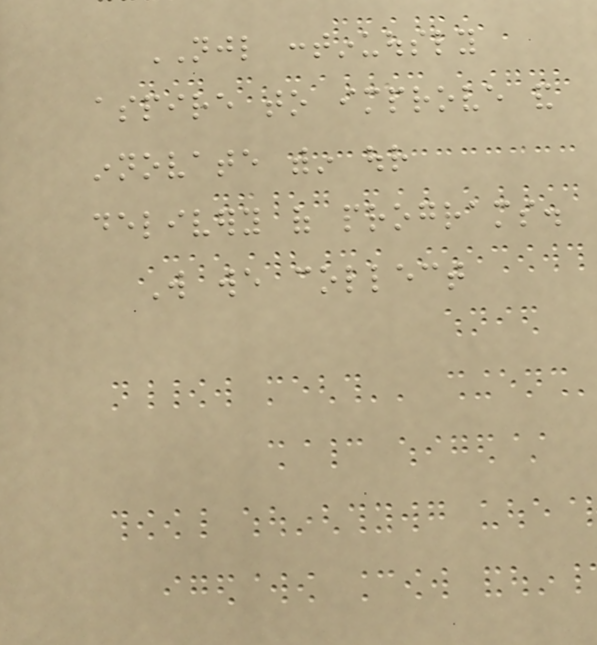NJL continuously
aspire to improve and
innovate within our
delivery of programs.
Will we collect
